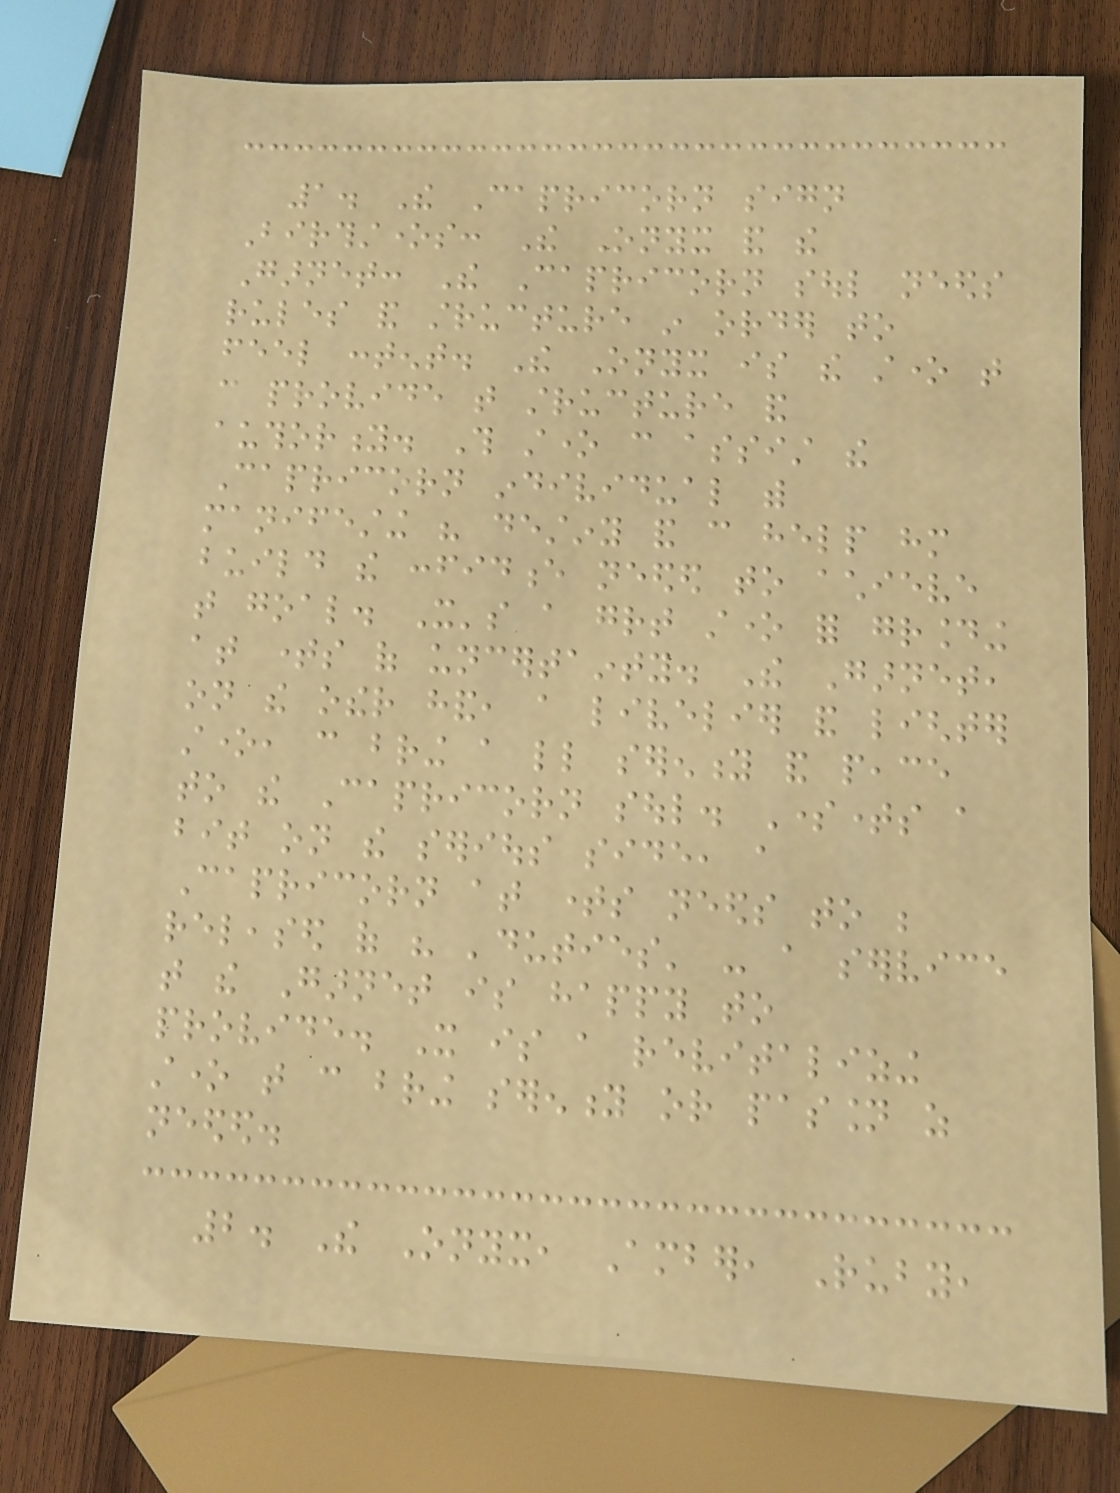1. The Capricorn sign
Birthstones: The Onyx and the
Garnet: The Capricorn soul needs
rules and structure in order to
feel content. The Onyx is the stone that
can provide that structure and
authority. This stone can assist the
Capricorn individual with
manifesting his destiny and can help him
build the confidence needed to achieve
that goal. It's a great stone for grounding
at times of uncertainty. The Garnet,
on the other hand, a livelier and lighter
stone, can bring a little serenity and peace
to the Capricorn soul. Sometimes a
bit on the serious side, a
Capricorn at times needs to be
released of his 'duties' - a service
that the Garnet is happy to
provide. It is a revitalizing
stone that can bring serenity or passion as
needed.
2. The Onyx, Amber, Ruby,
